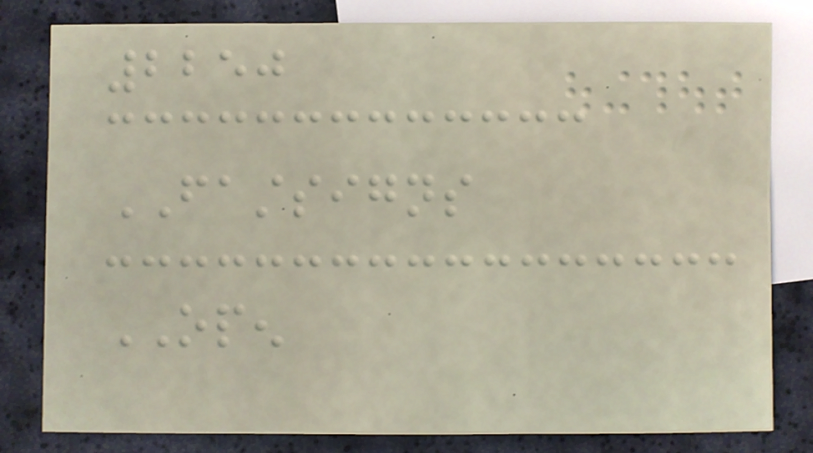2250
FASTSIGNS
OPEN
